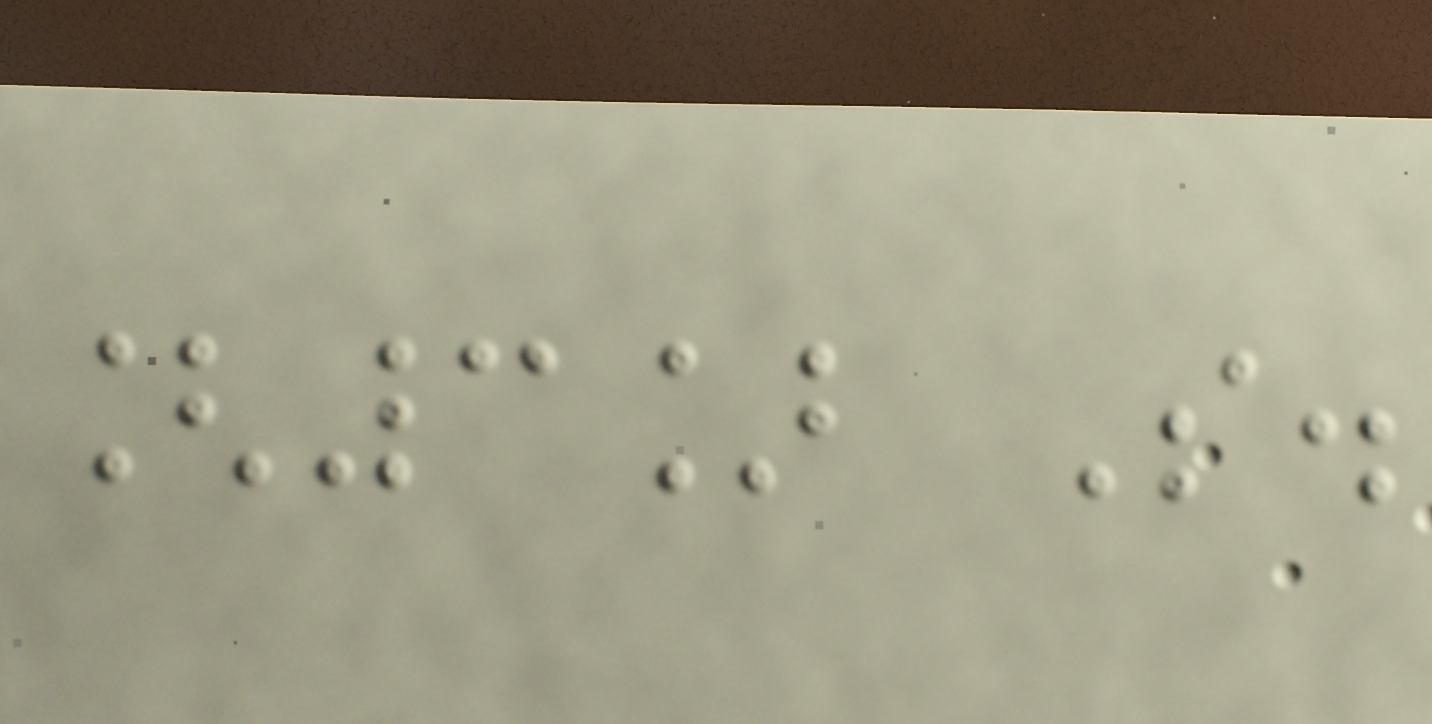[3] S.
